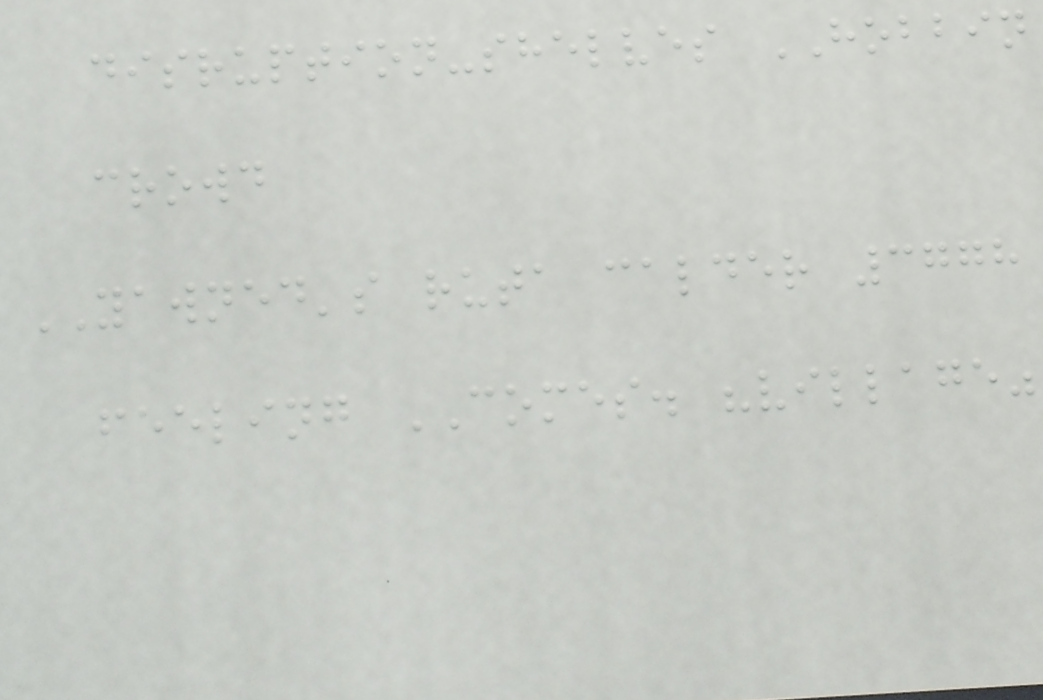disruption-shelves HOBBIN
crowd
YAWNED's ruta calder 3778
feeling COMES. "village"
